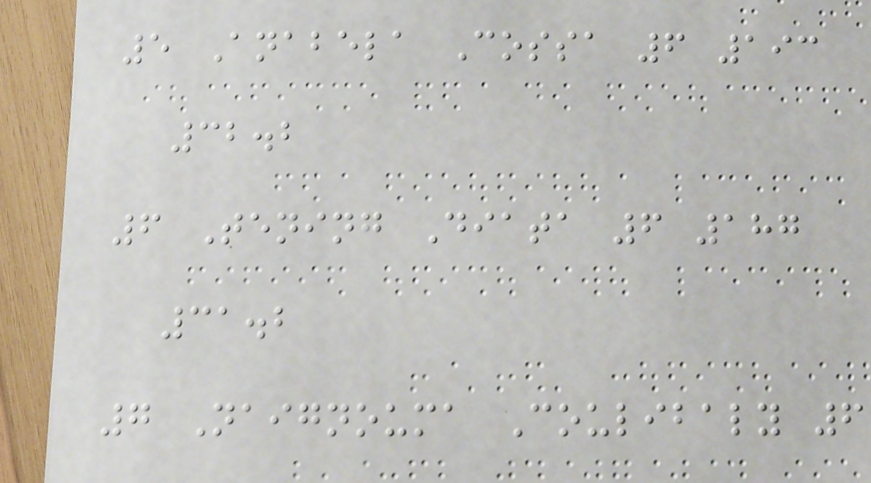5 Anabela Cossa 6 193
32.2
6 Tening Diata 6 187
31.2
7 Naignouma Coulibaly 6
